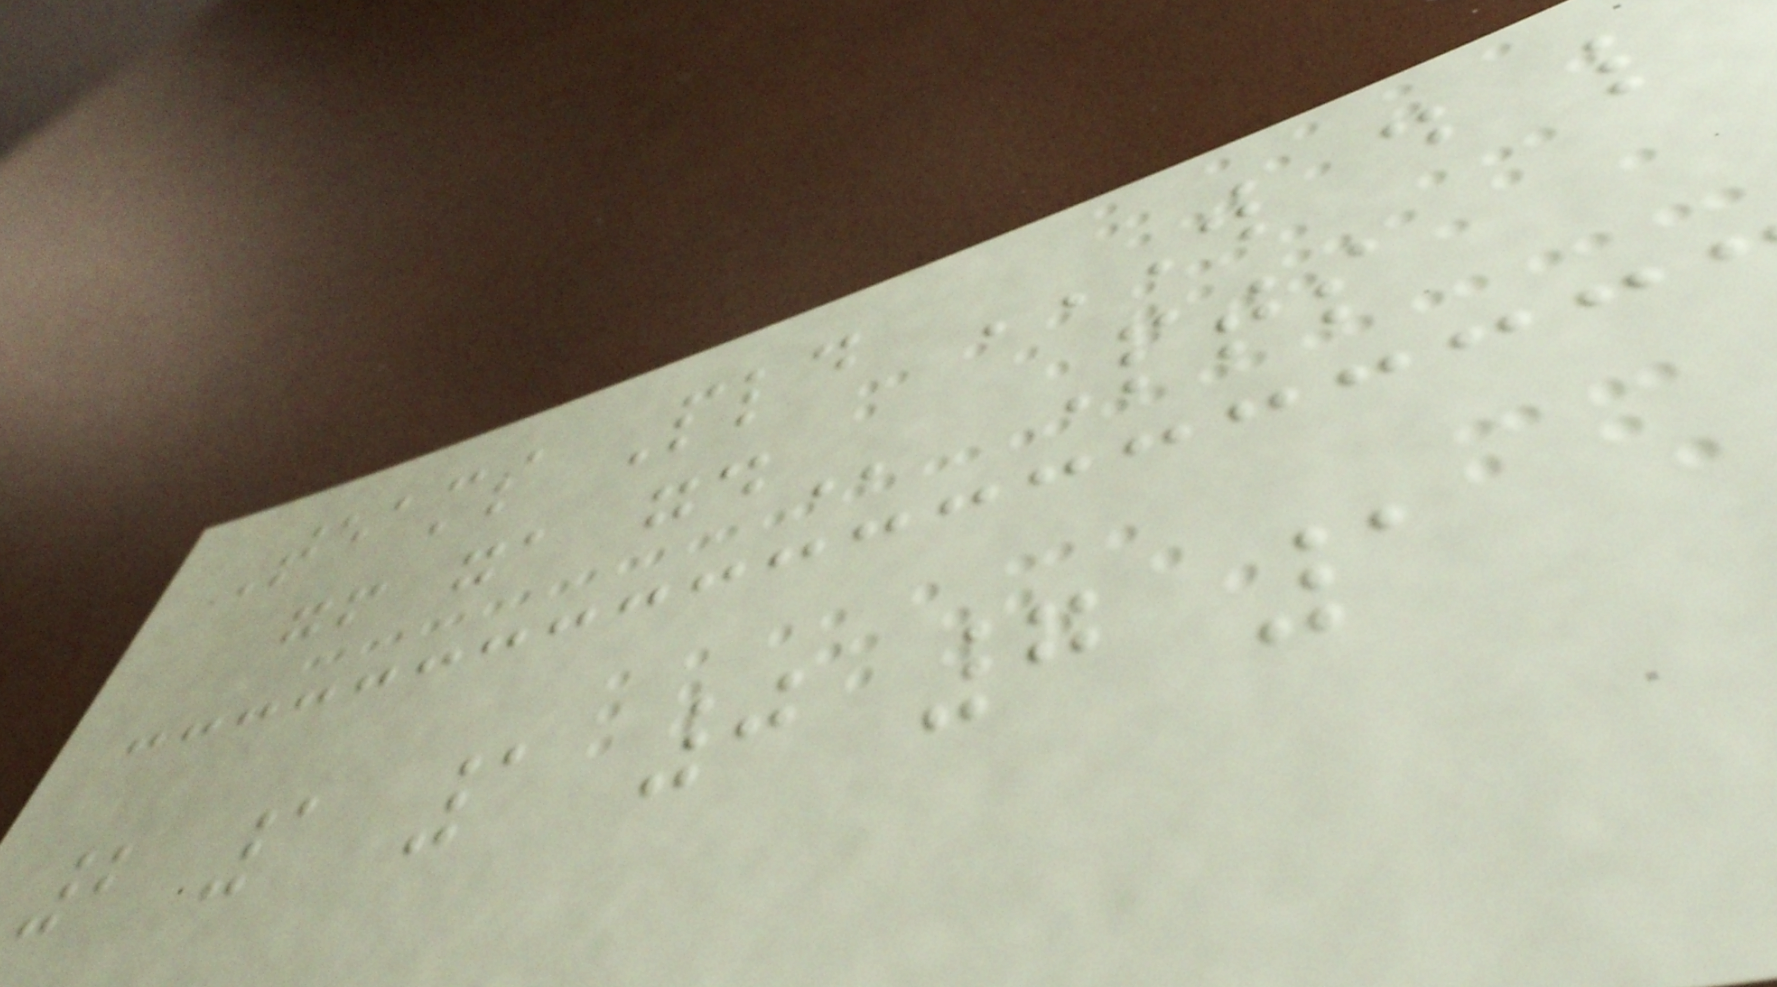Teams Pld W D L
GF GA GD Pts
2 1 1 0 7 1
